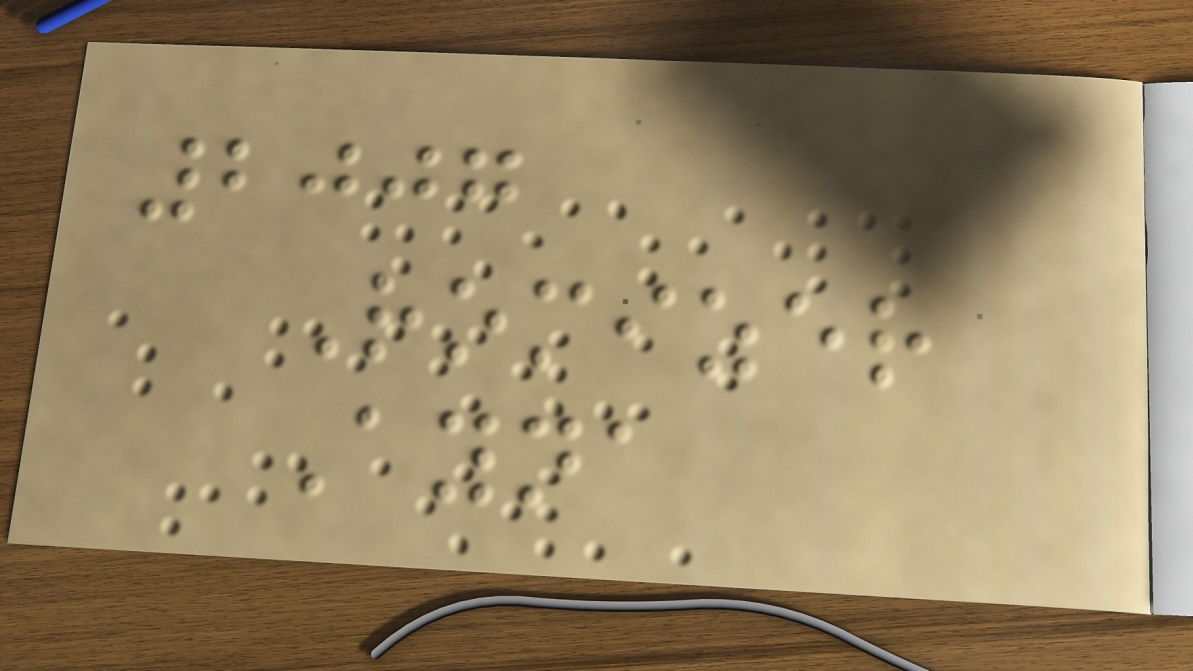2007
Romizer
Ayna
